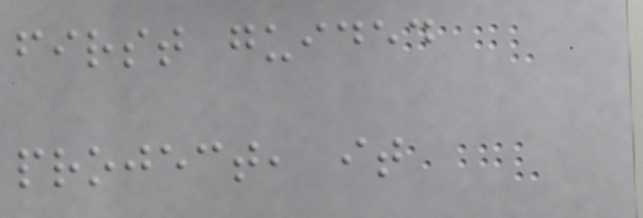first guided
project, it
